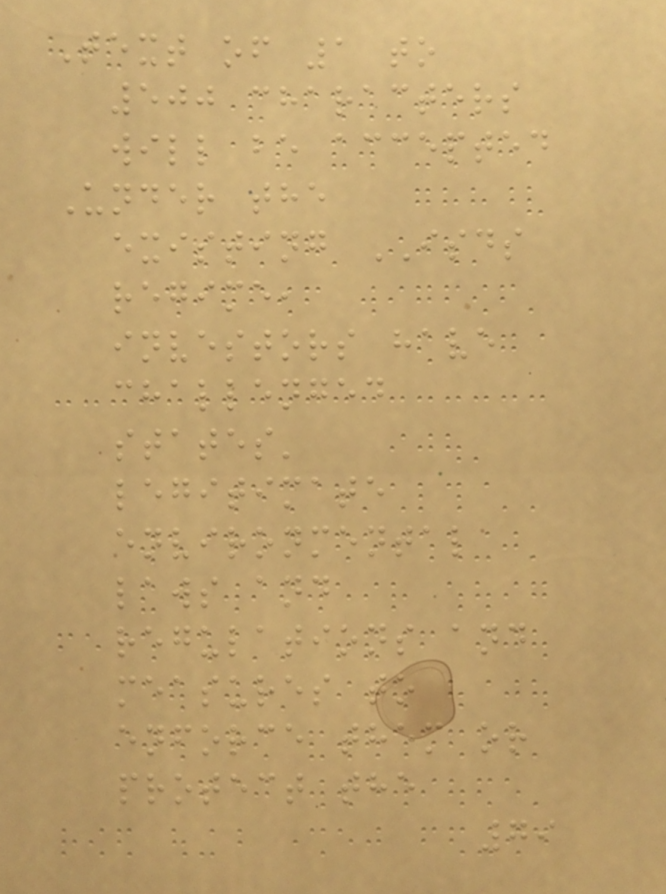Text of 1 to
500 characters
will be accepted
Under the
existing ISDS
regime,
investors have
challenged
states'
legitimate
environmental
laws and
regulations and
measures to
enforce them or
protect the
79
